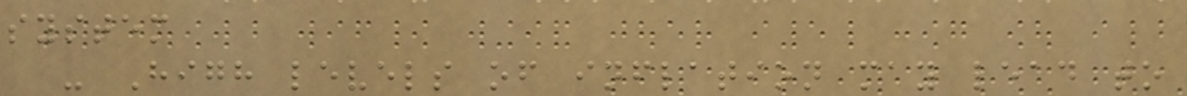system
- High levels of inflation may lead to
